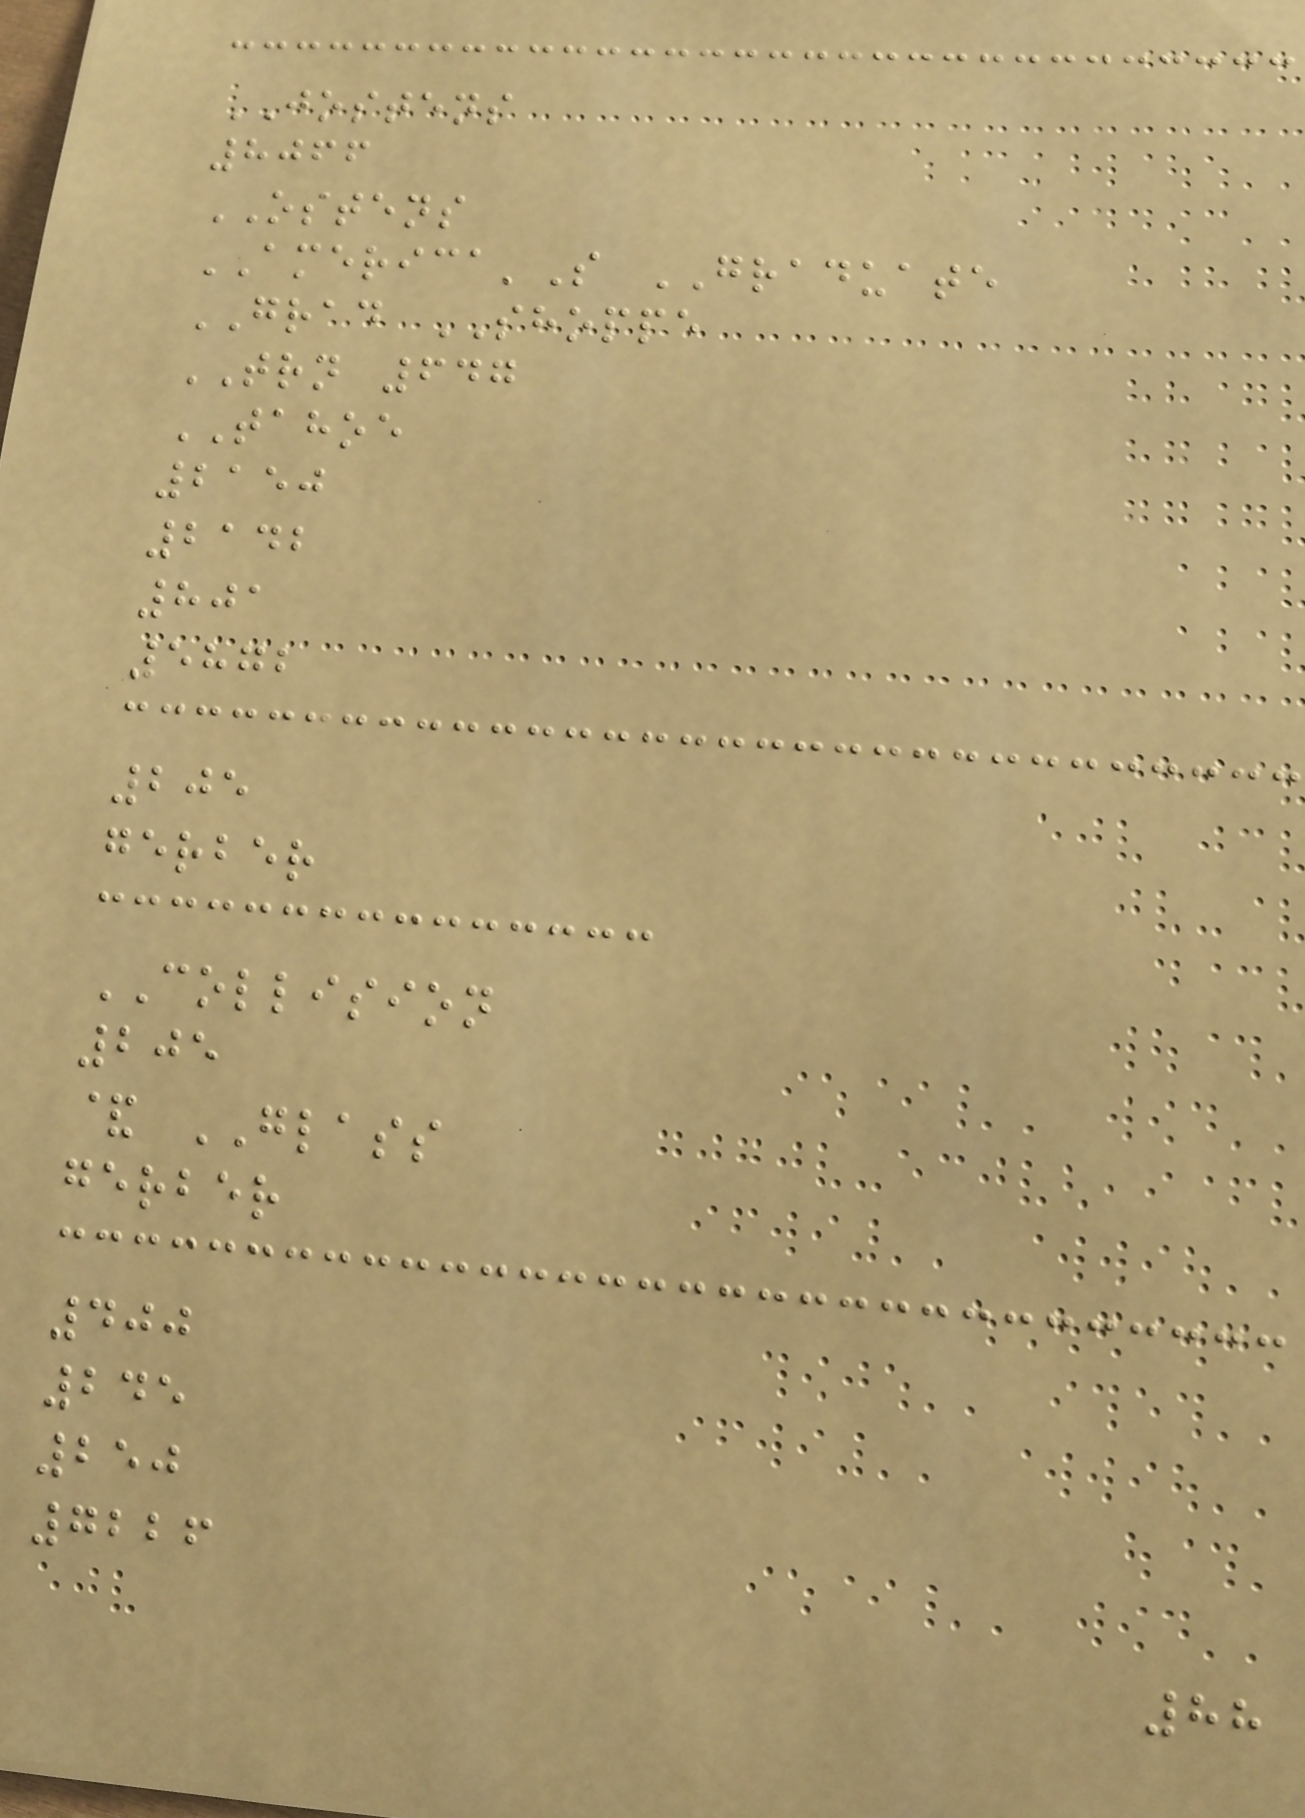JOSTENS
8066
OSTENS
AMERICA'S GRADUATE
GRAD SHOPPE
TRN 647
TAHOE
2150
2142
801
5872
205
gerber
COLLISION
205
& GLASS
gerber
400
245
250
7226
88
